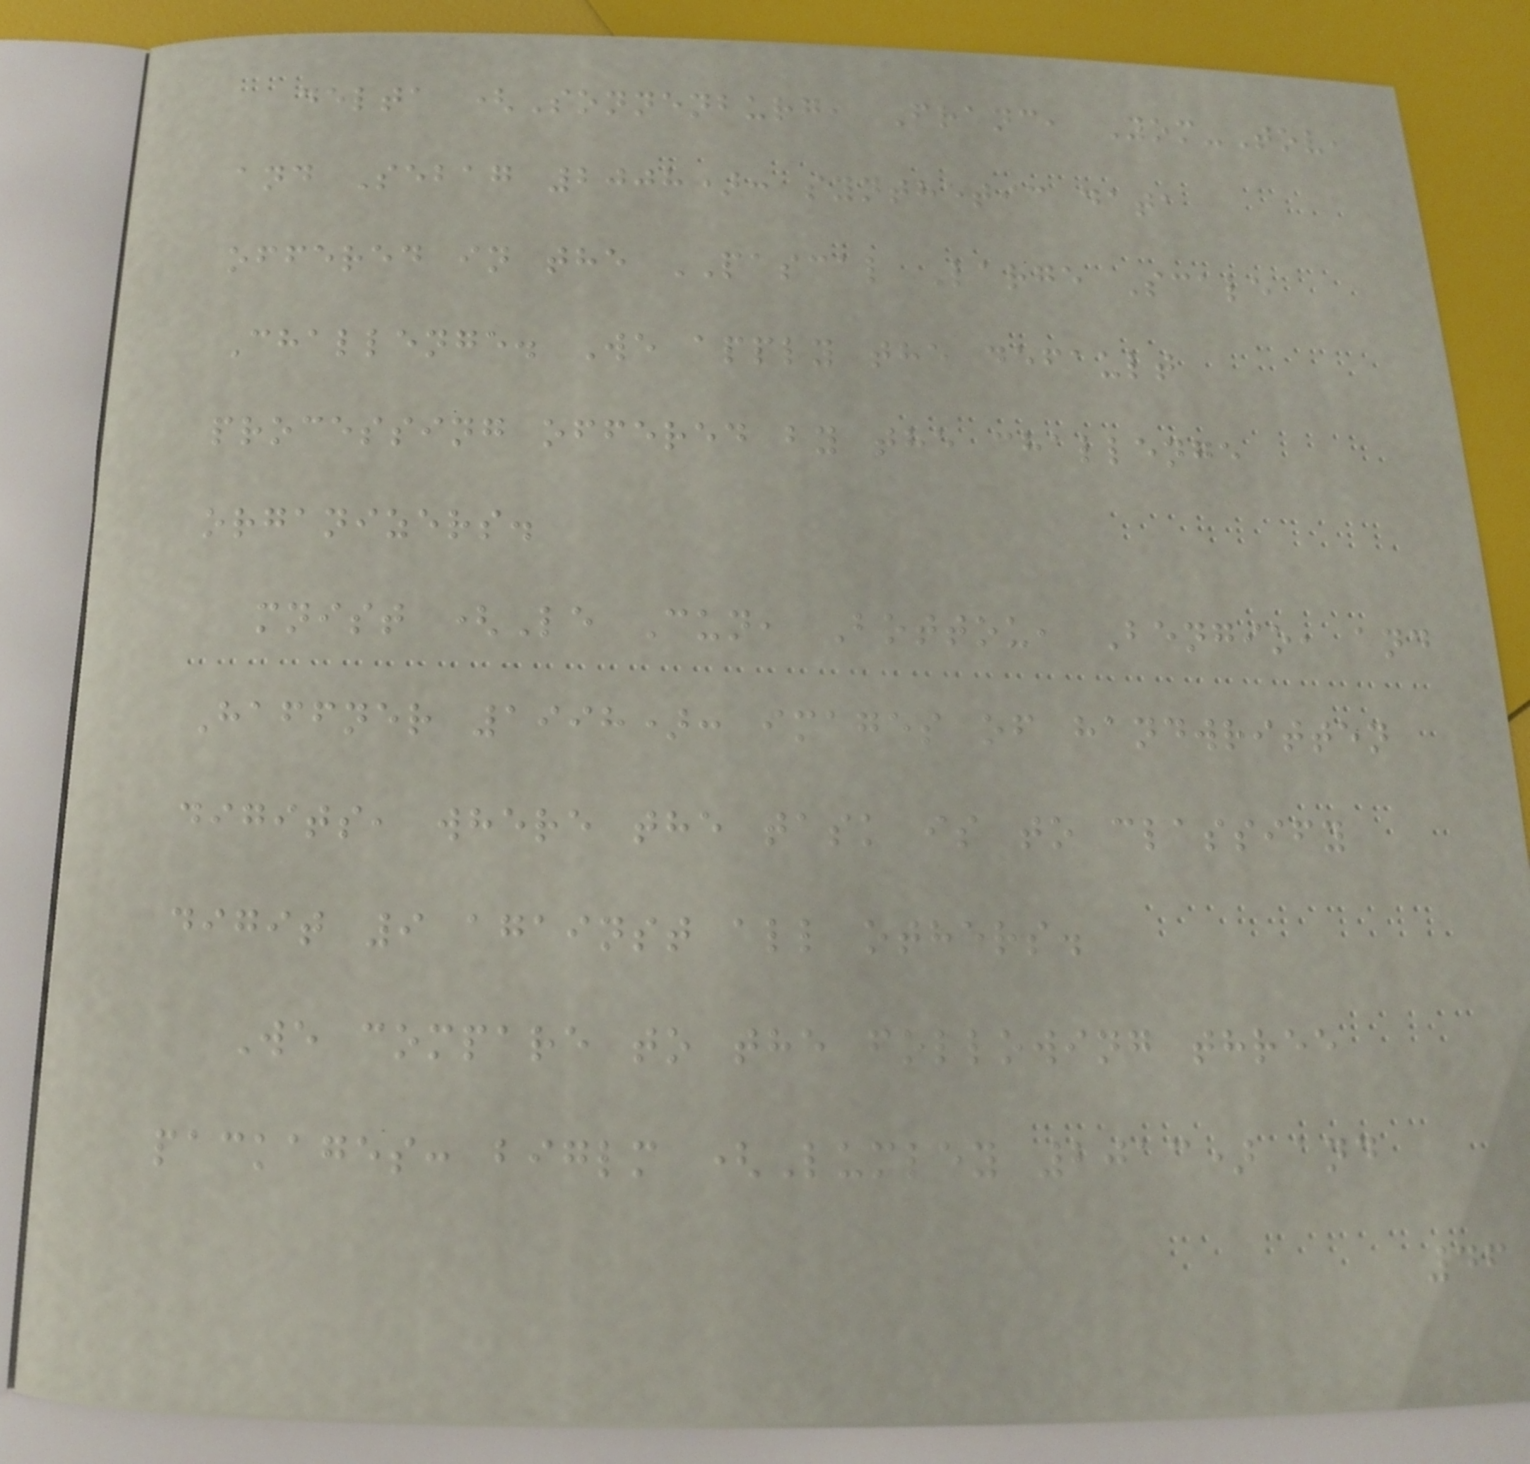delta (Sonnenburg, Franc, Yom-Tov,
and Sebag 2008): synthetic data
offered in the PASCAL Large Scale
Challenge. We apply the default
processing offered by the challenge
organizers.
mnist (Le Cun, Bottou, Bengio, and
Haffner 1998): images of handwritten
digits, where the task is to classify
digit 9 against all others.
We compare to the following three
packages: biglm (Lumley 2013) and
46
